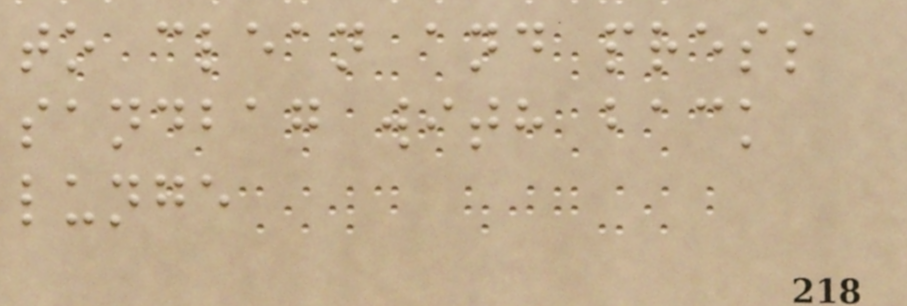to clean and press
sandbag with back
lunge
